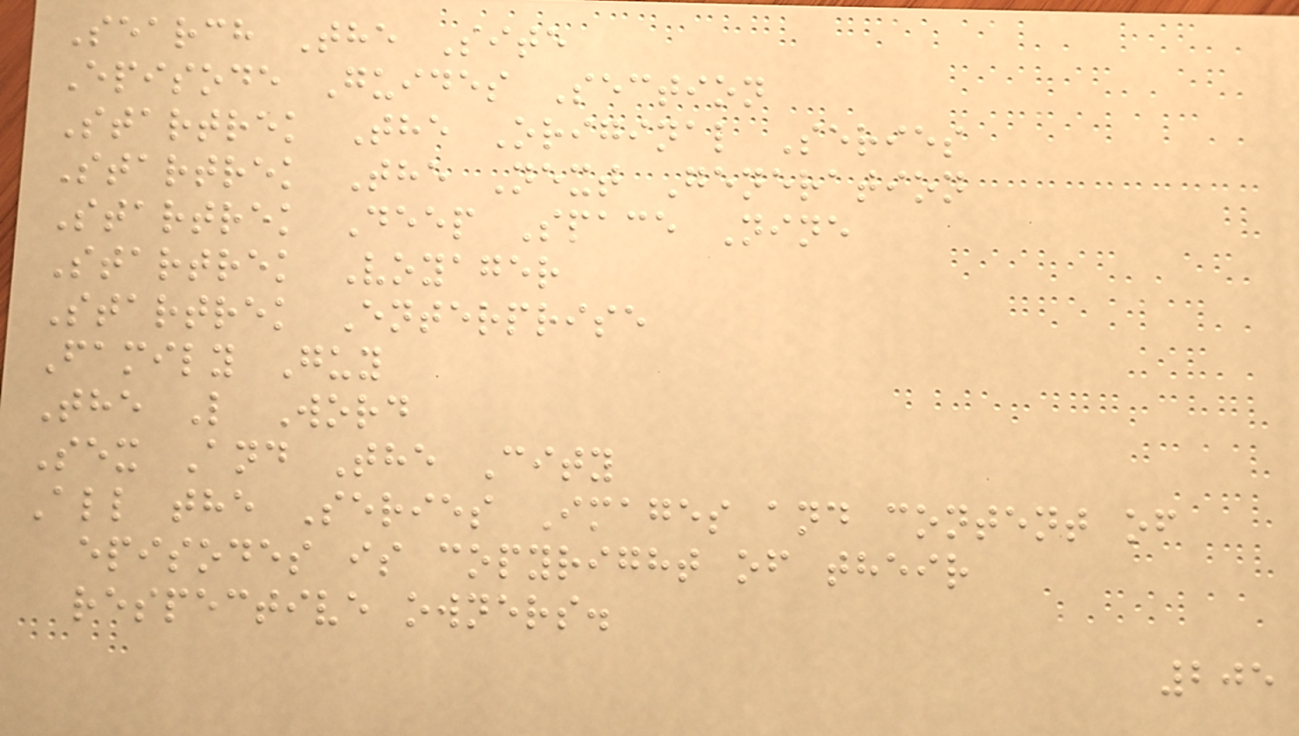Search The Site
Episode Guides Section
Startrek The Original Series
Startrek The Next Generation
Startrek Deep Space Nine
Startrek Voyager
Startrek Enterprise
Family Guy
The L Word
Sex And The City
All the Series Images and content of
episodes is copyright of their
respective owners.
205
